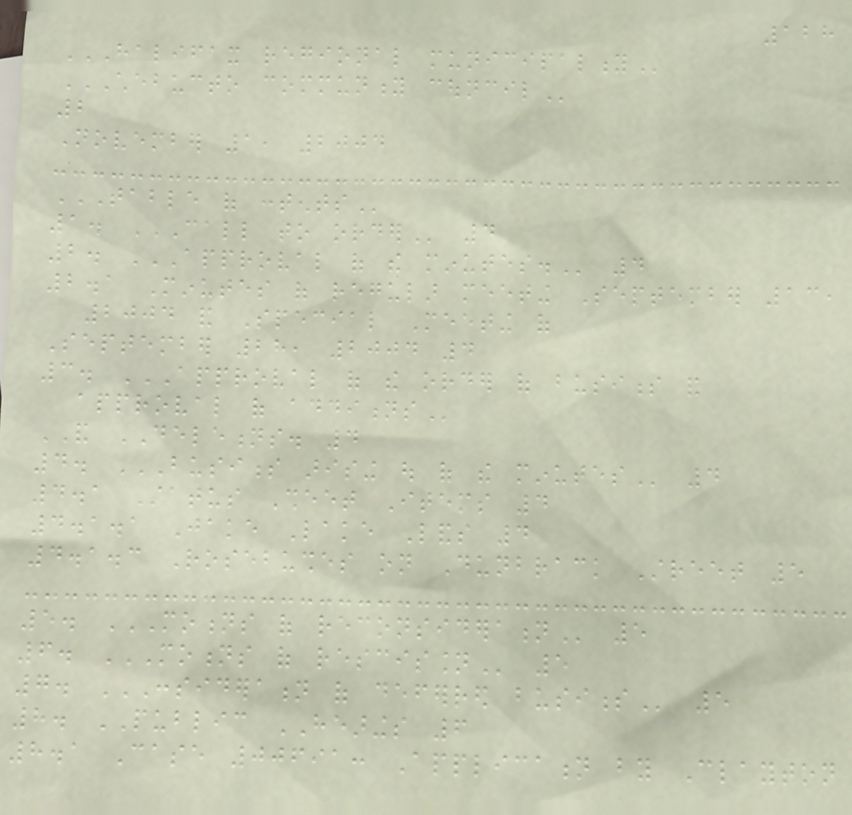128
HALIFAX REGIONAL MUNICIPALITY
CHEBUCTO COMMUNITY COUNCIL
2
November 1, 2004
TABLE OF CONTENTS
1. CALL TO ORDER 4
2. APPROVAL OF THE MINUTES. 4
2.1 Minutes of regular meeting September 13,
2004 and Special Meeting of
September 28, 2004 4
3. APPROVAL OF THE ORDER OF BUSINESS AND
APPROVAL OF ADDITIONS
AND DELETIONS. 4
4. BUSINESS ARISING OUT OF THE MINUTES 4
4.1 Status Sheet Items 4
4.1.1 Jake Lake Lands 4
4.1.3 Rosebushes on Dunbrack Street 5
5. MOTIONS OF RECONSIDERATION 5
6. MOTIONS OF RESCISSION 5
7. CONSIDERATION OF DEFERRED BUSINESS 5
8. PUBLIC HEARINGS 6
8.1 Case 00691: Application by Clayton
